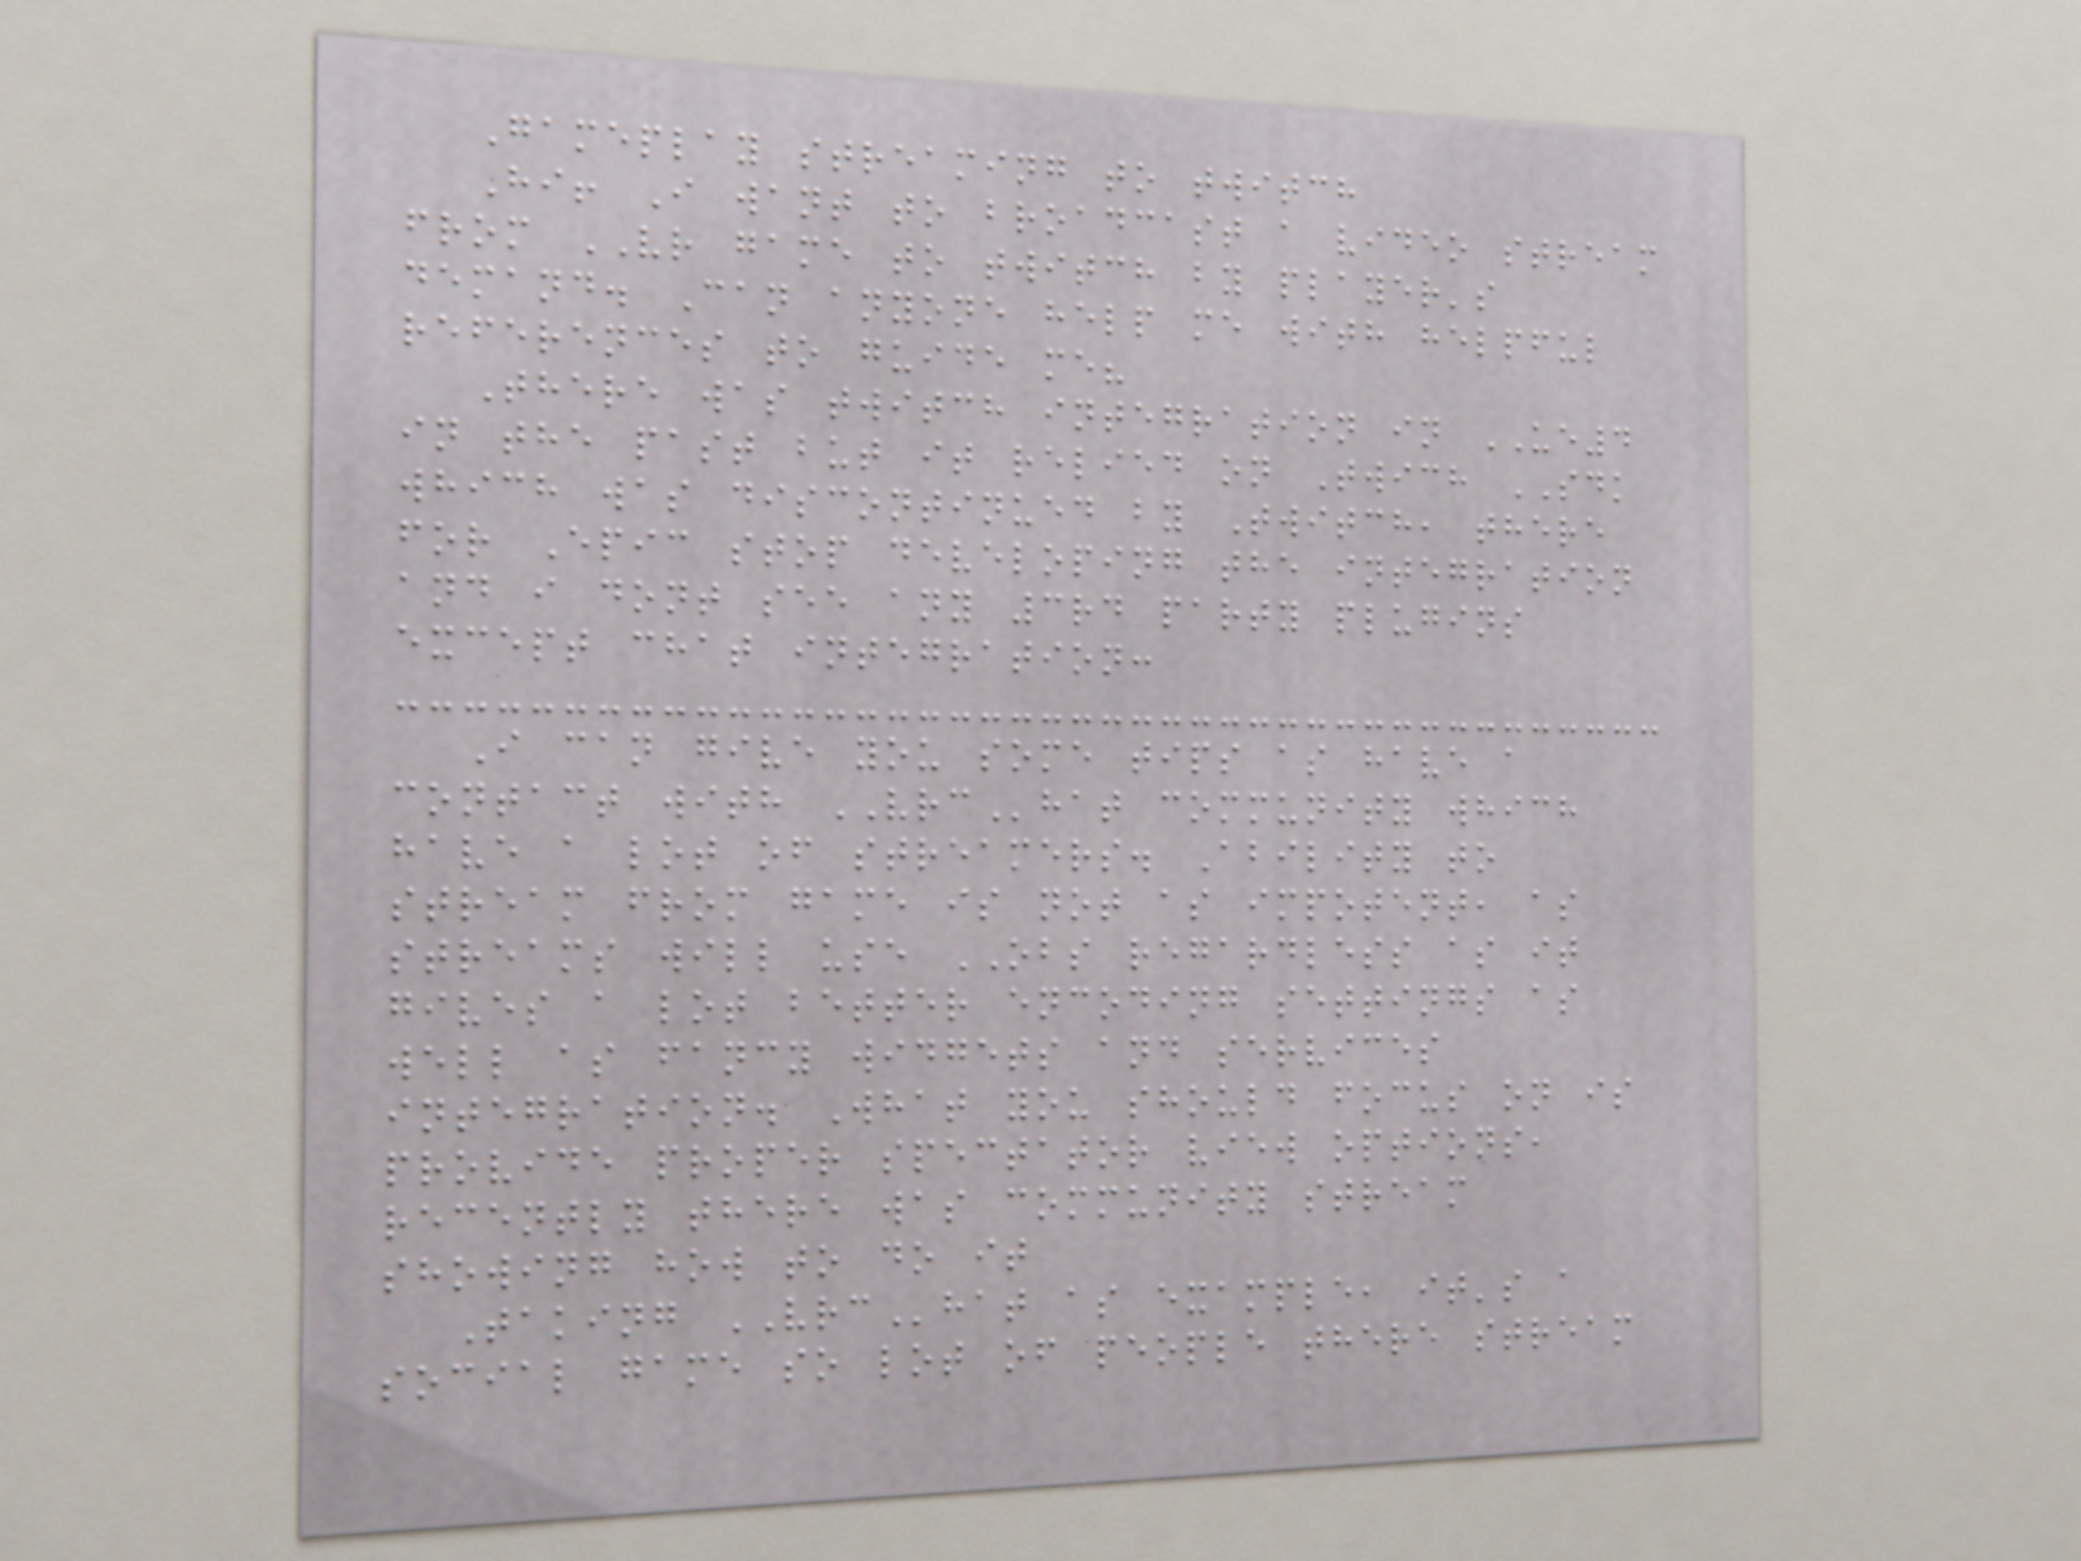Gameplay streaming to twitch
Hi! I want to broadcast a video stream
from VR game to twitch by player's
demand. Can anyone help me with helpful
references to guide me?
There was twitch integration in UE4
in the past but it relied on Twich SDK
which was discontinued by Twitch, there
for Epic stop developing the integration
and i dont see any 3rd party plugins
except chat integration:
I can give you some tips as have a
contact with VRChat community which
have a lot of streamers. Ability to
stream from game is not as impotent, as
streams will use OBS regardless as it
gives a lot better encoding settings as
well as fancy widgets and services
integration. What you should focus on is
provide proper spectator view options,
recently there was community stream
showing how to do it
Taking VRChat as example, it's a
social game so lot of people there stream
